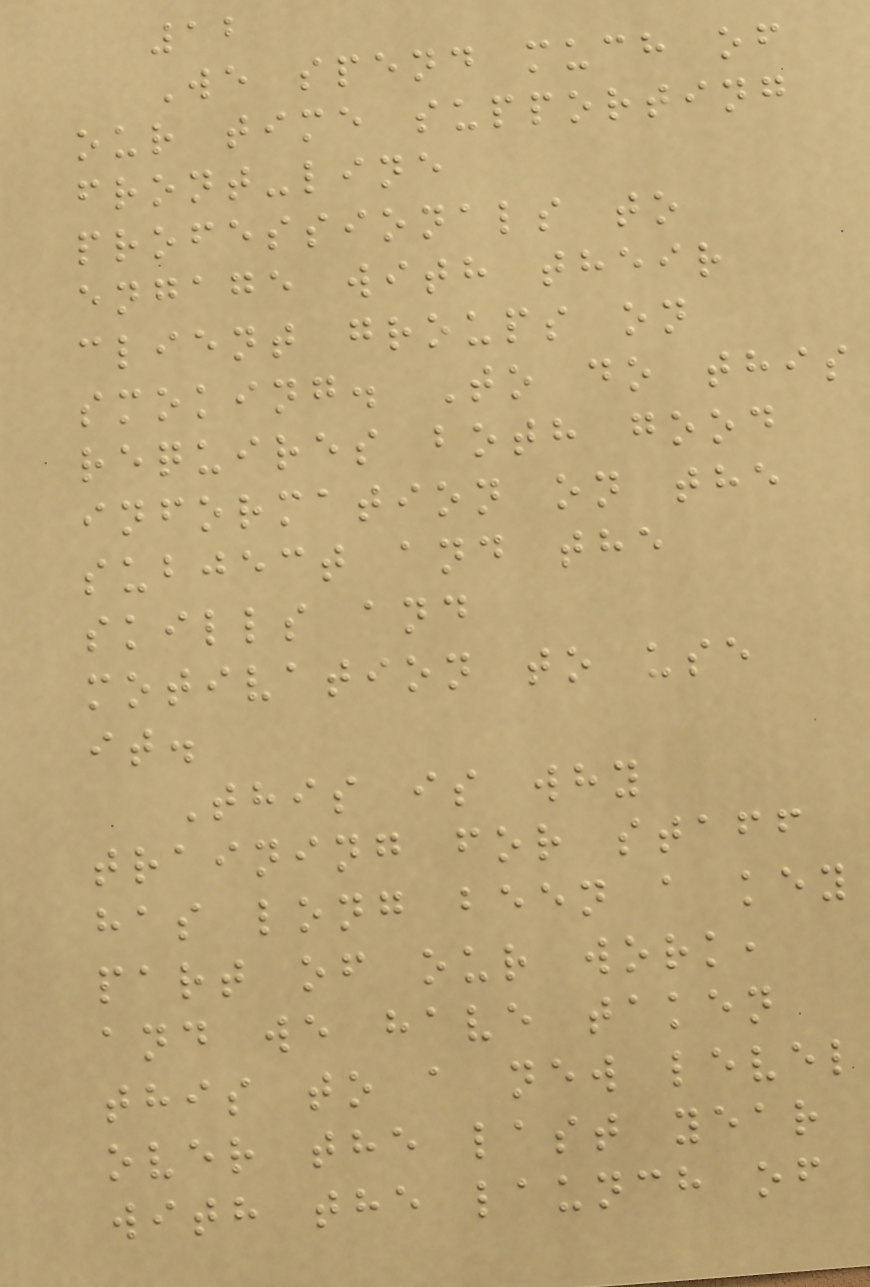12
We spend much of
our time supporting
front-line
professionals to
engage with their
client groups on
smoking. To do this
requires both good
information on the
subject and the
skills and
motivation to use
it.
This is why
training for staff
has long been a key
part of our work,
and we have taken
this to a new level
over the last year
with the launch of
